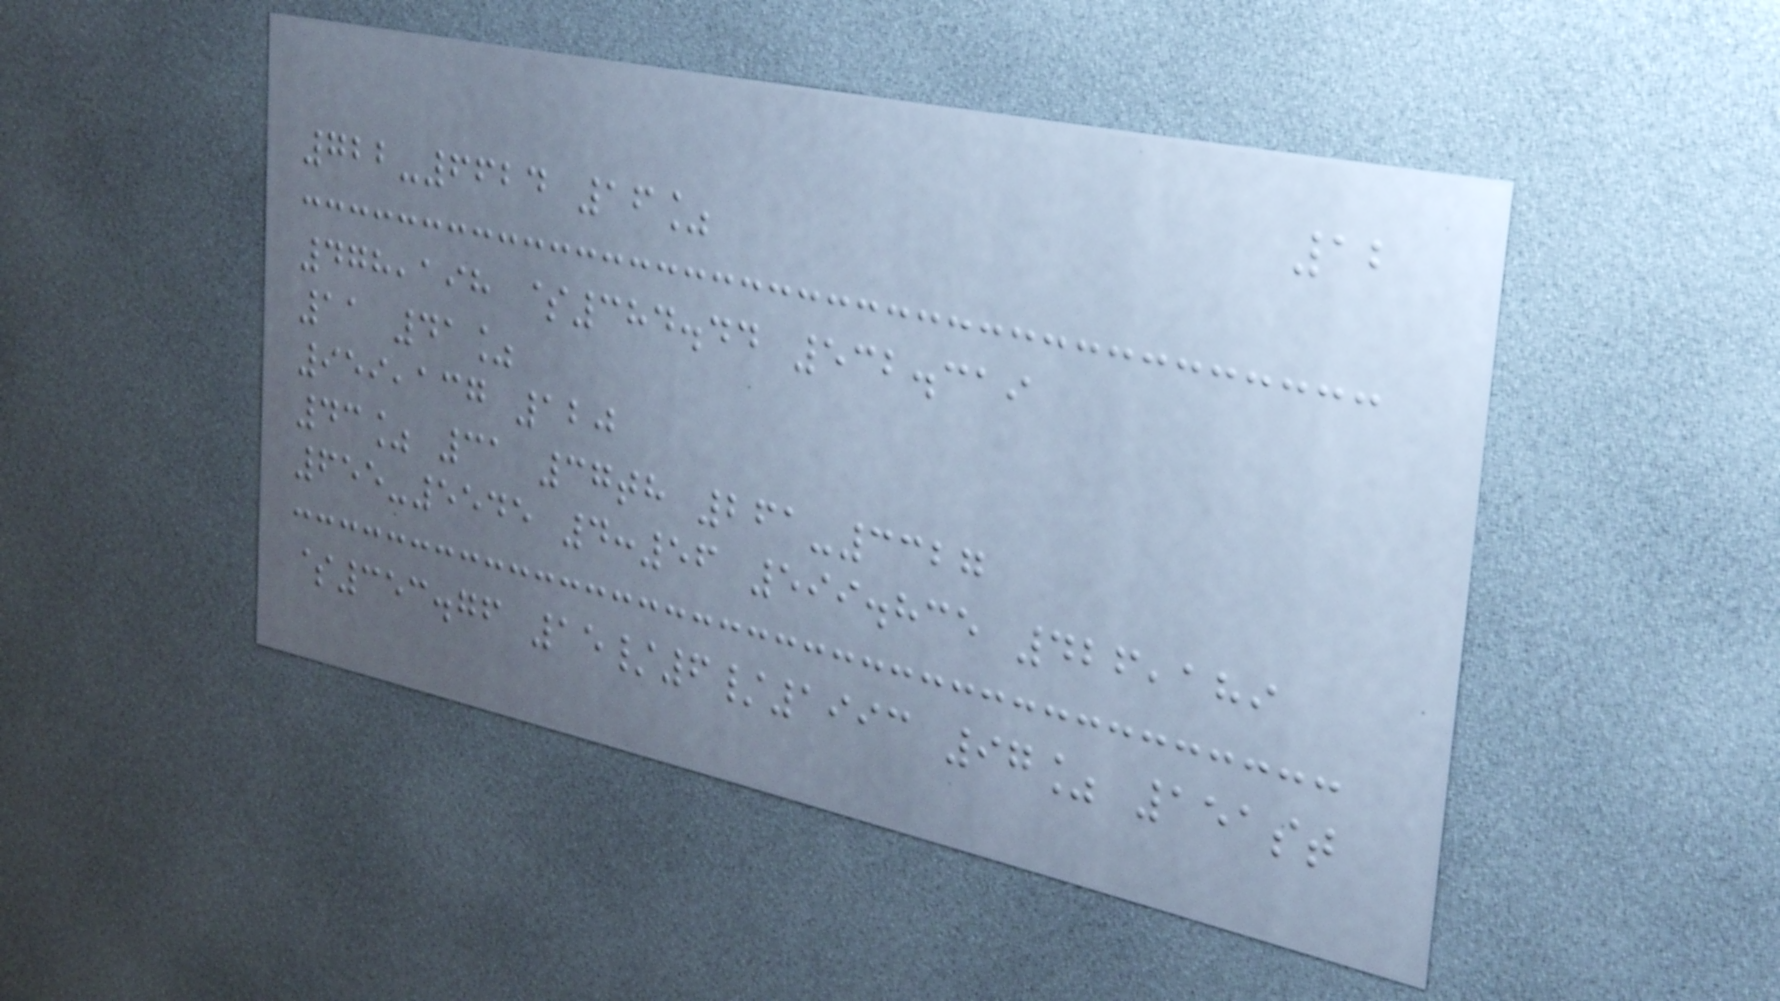12
722-6624 16%
478,198 $384.44 532.319
11 41%
959,137 120
43% 31 37th 261-3327
655-5545 4:56 599.835 426,189
$353.76 15/6/1993 97% 151st
